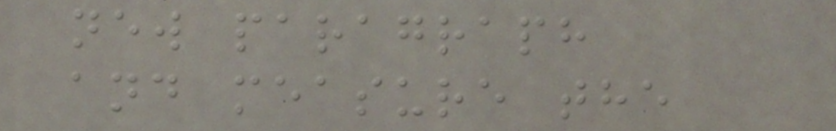new paragraph
and measure the
